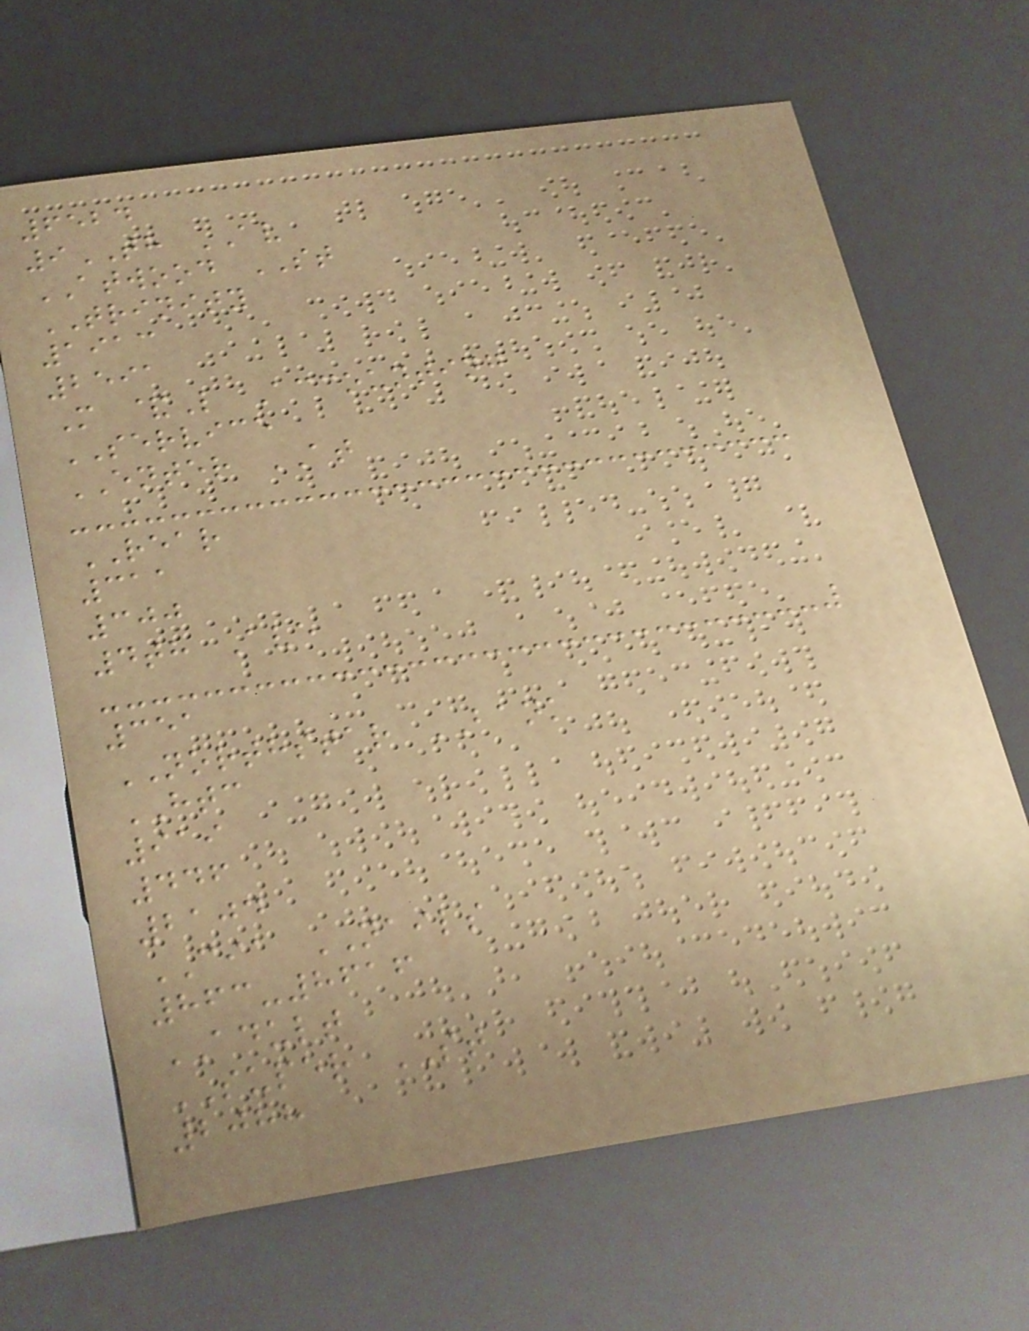6524
9TH AV
ATWOOD ST
TRINITY
1913
2591
M &L Accounting
SERVICE
ENTER AT
REAR
311
300
4th Ave
351
NORTHSTAR BANK
HTC
919
446
2104
CIA NAILS
863-8616
ADULT
SUPER ST
2088
